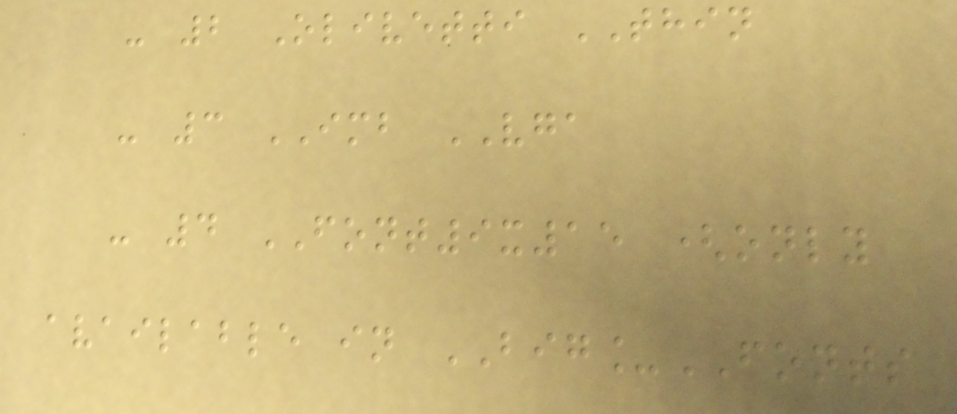- 2 Olivetti THIN
- 3 IMB VGA
- 4 FONT9x15 (only
available in BIG_FONTS
